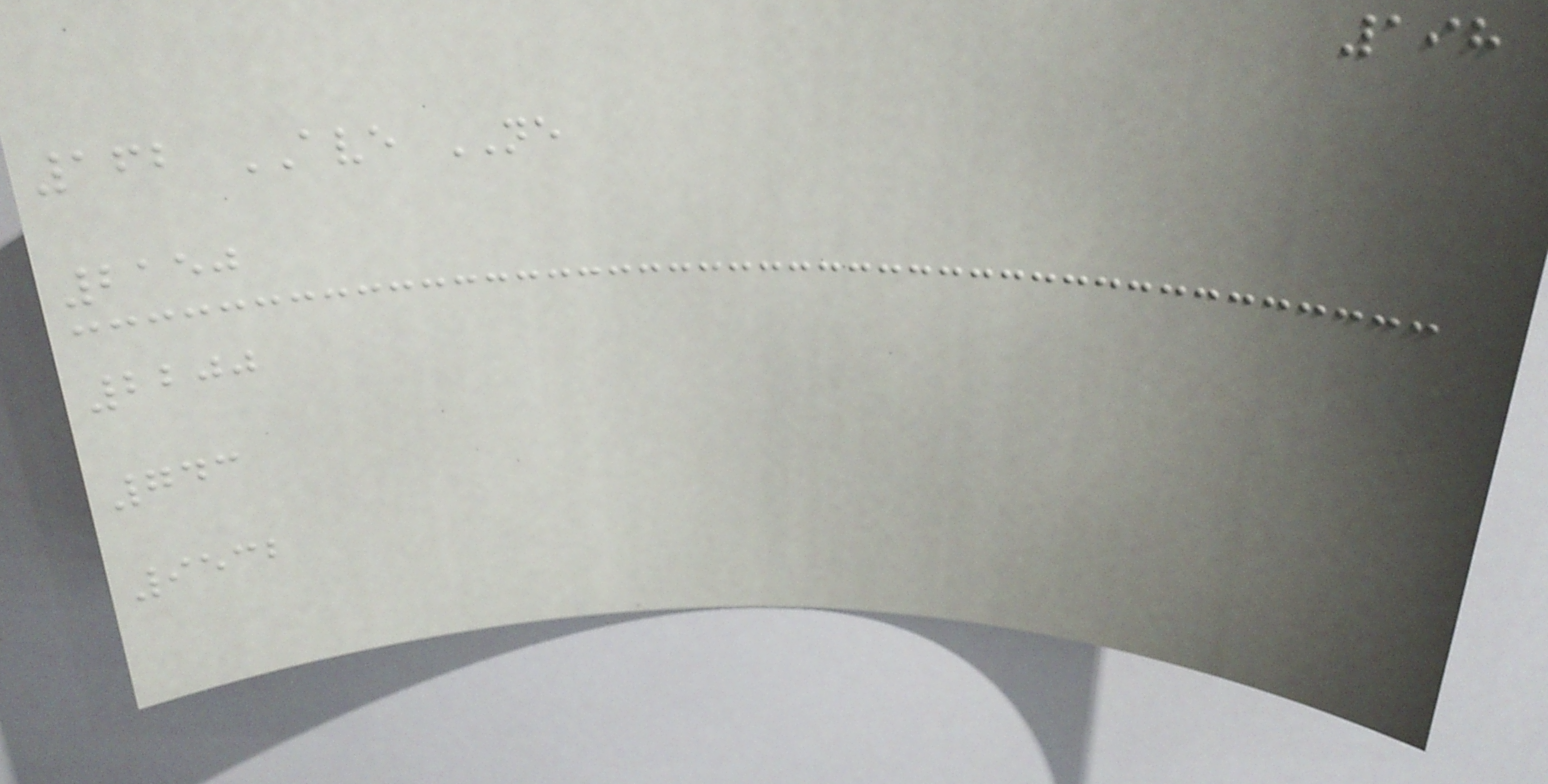198
162 AVE NE
2150
2200
743
9532
